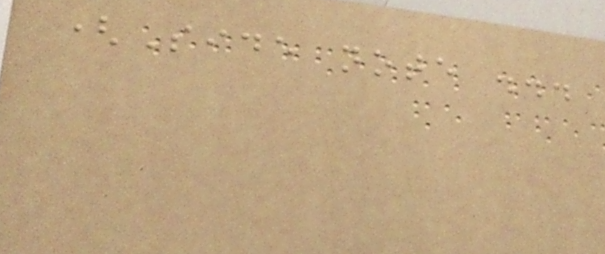(Side note ...
